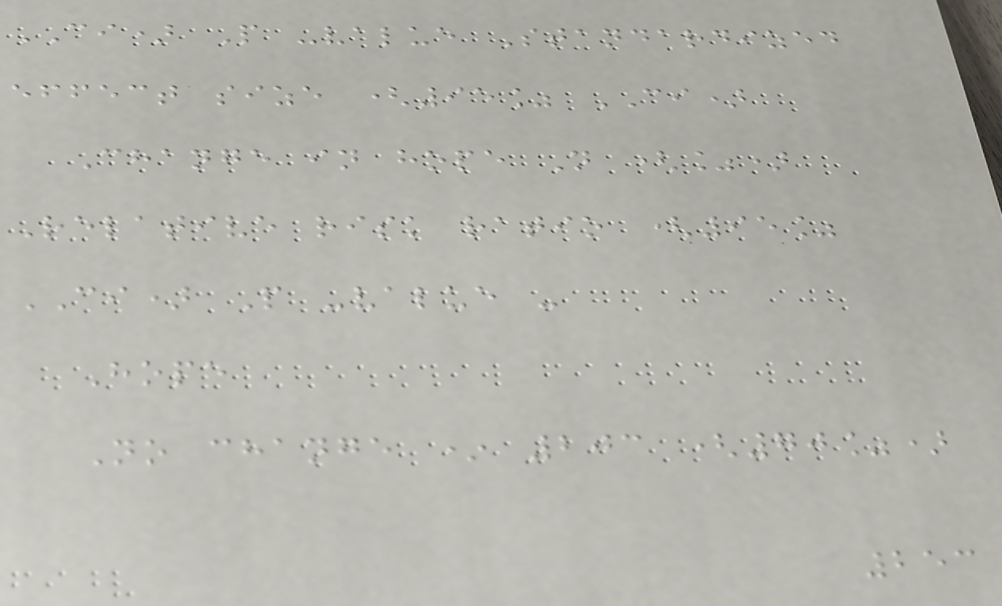CI) P -value Standardized
effect size (95% CI)
Change in hope N (%)
Relative risk ratio (95%
CI) P -value -
Hope
No change * 203 (70%)
253
